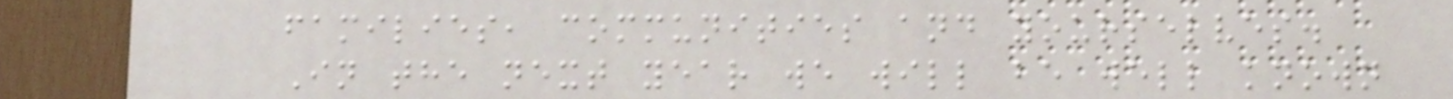families, communities and yourselves.
In the next year we will be well known
